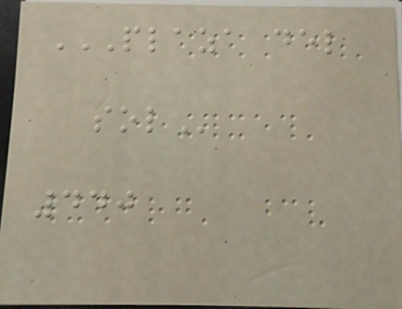PLAZA DEL
SOL
440
